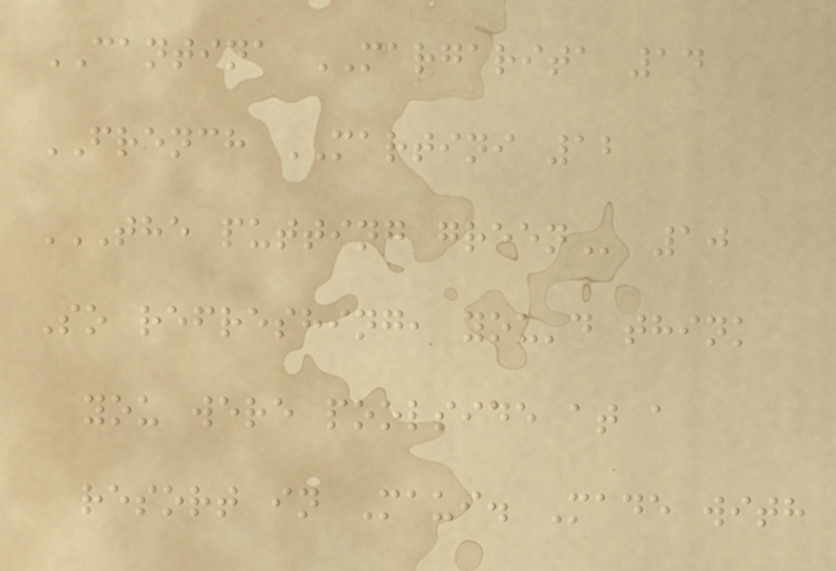CANTINA MARGARITA 14
FRENCH MARTINI 12
THE PUTTING GREEN 10
So refreshing, you'd think
you were poolside at a
resort in Maui. Made with
